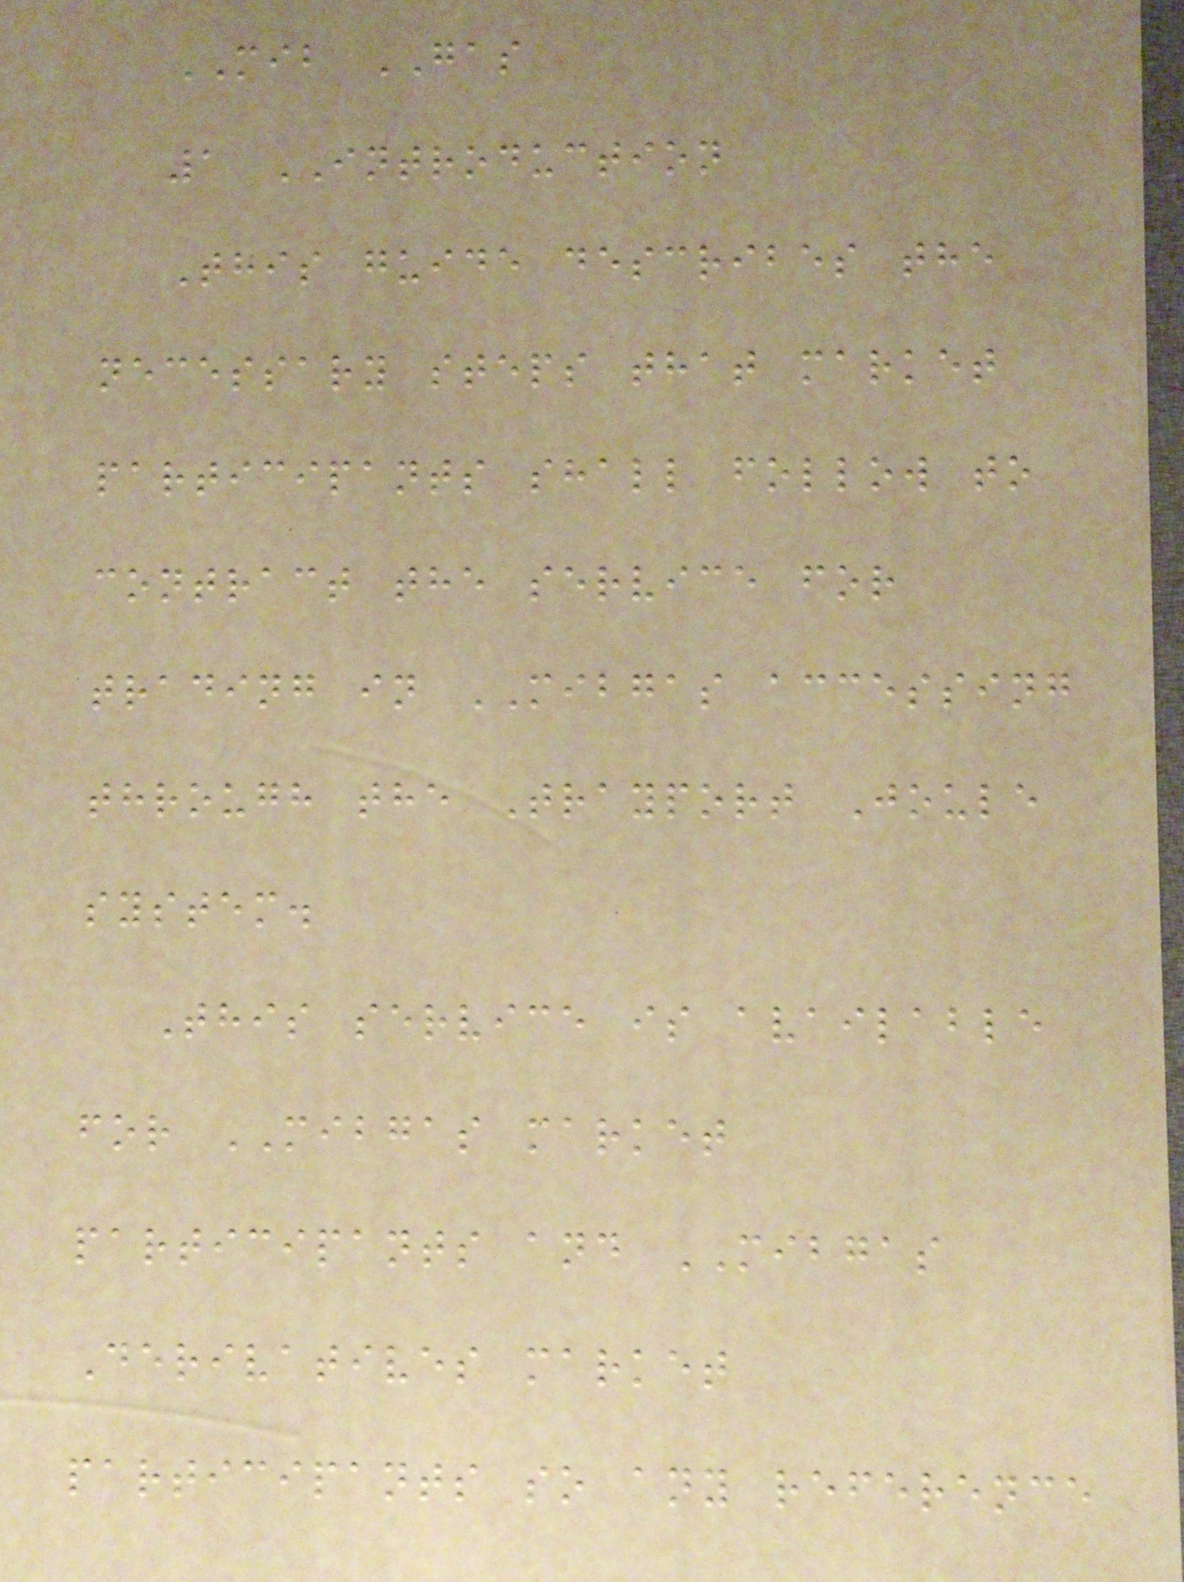MIB GAS
1 INTRODUCTION
This guide describes the
necessary steps that market
participants shall follow to
contract the service for
trading in MIBGAS accessing
through the Trayport Joule
system.
This service is available
for MIBGAS market
participants and MIBGAS
Derivatives market
participants so any reference
